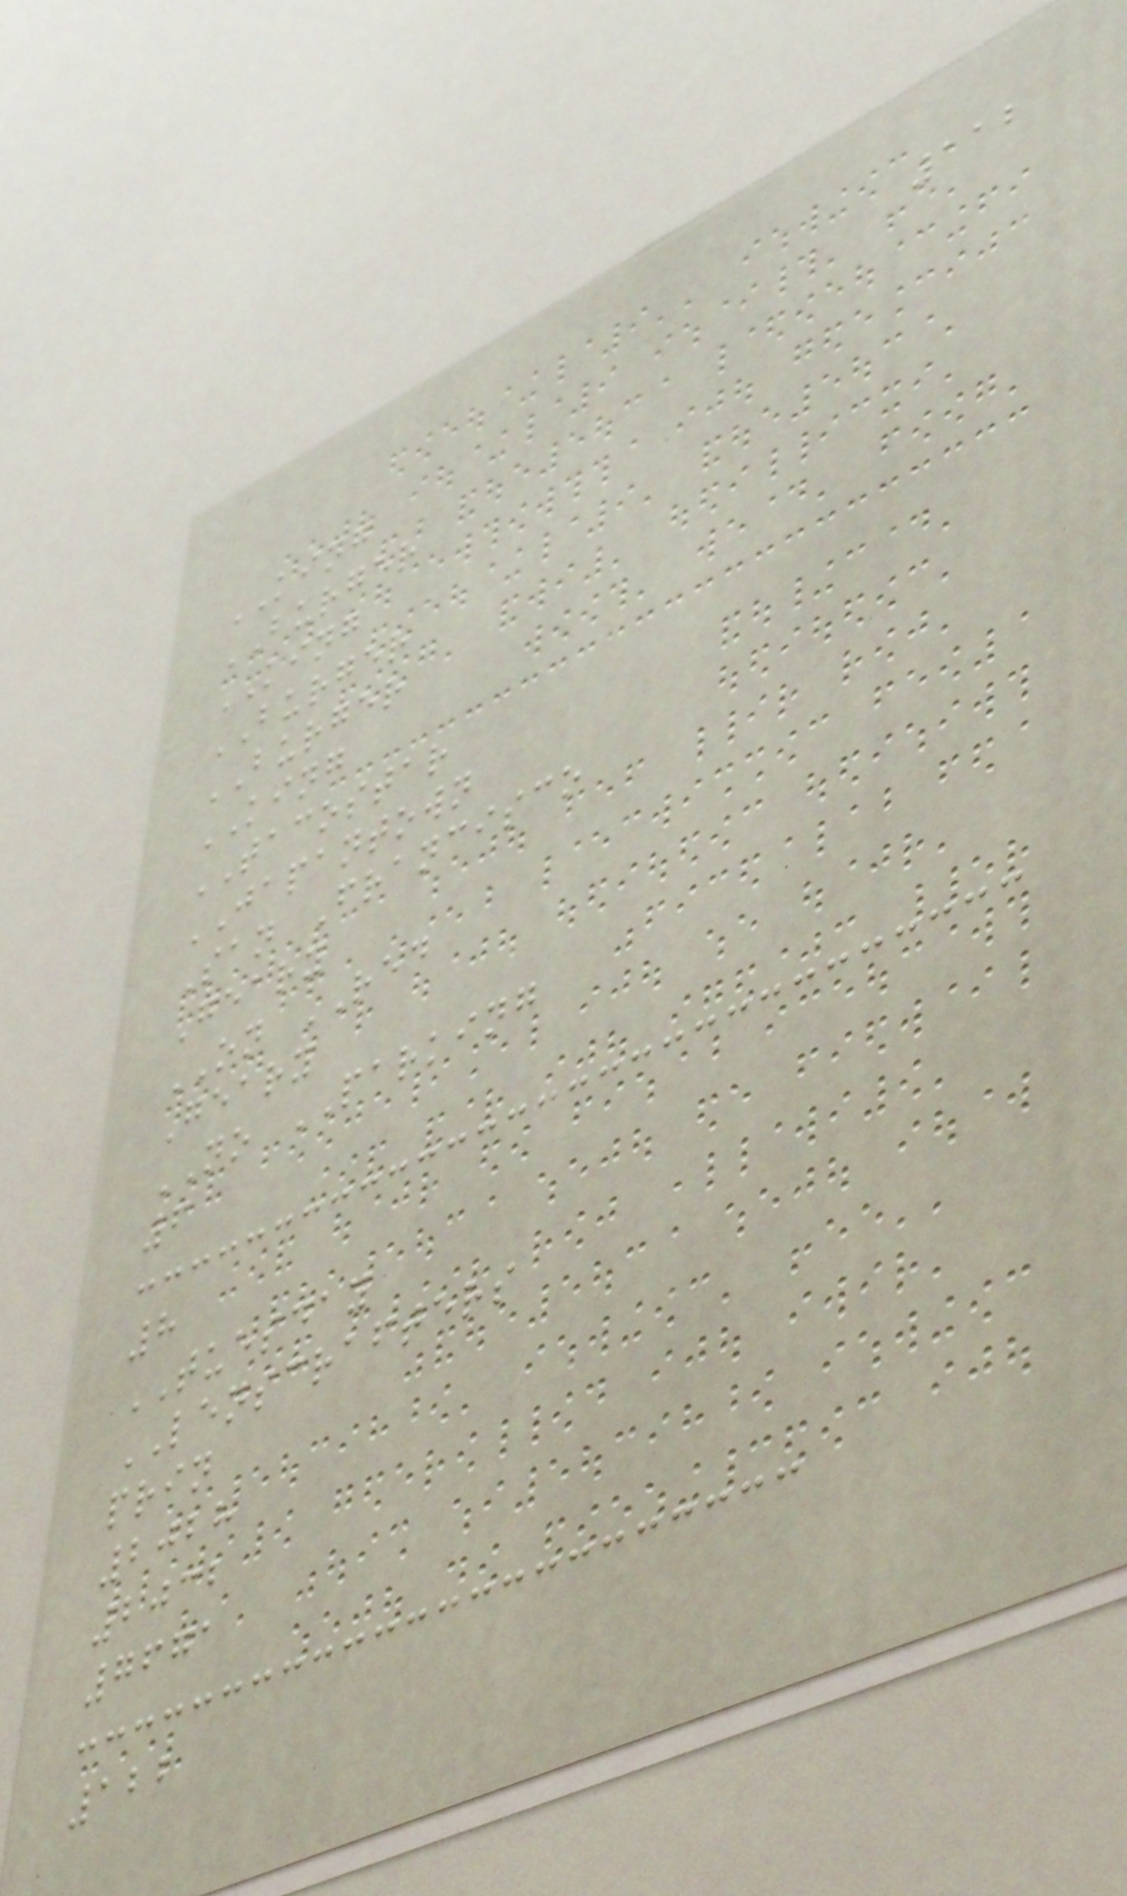112
KING
BURGER
KING
BURGER
BURGER
KING
TACOSTAR
JAPANTOWN
San Francisco
Geary
ON RED
Geary
NO PARKING
6
8
TUESDAY
LENSCRAFTERS
prin
2028
2032
7671
122
